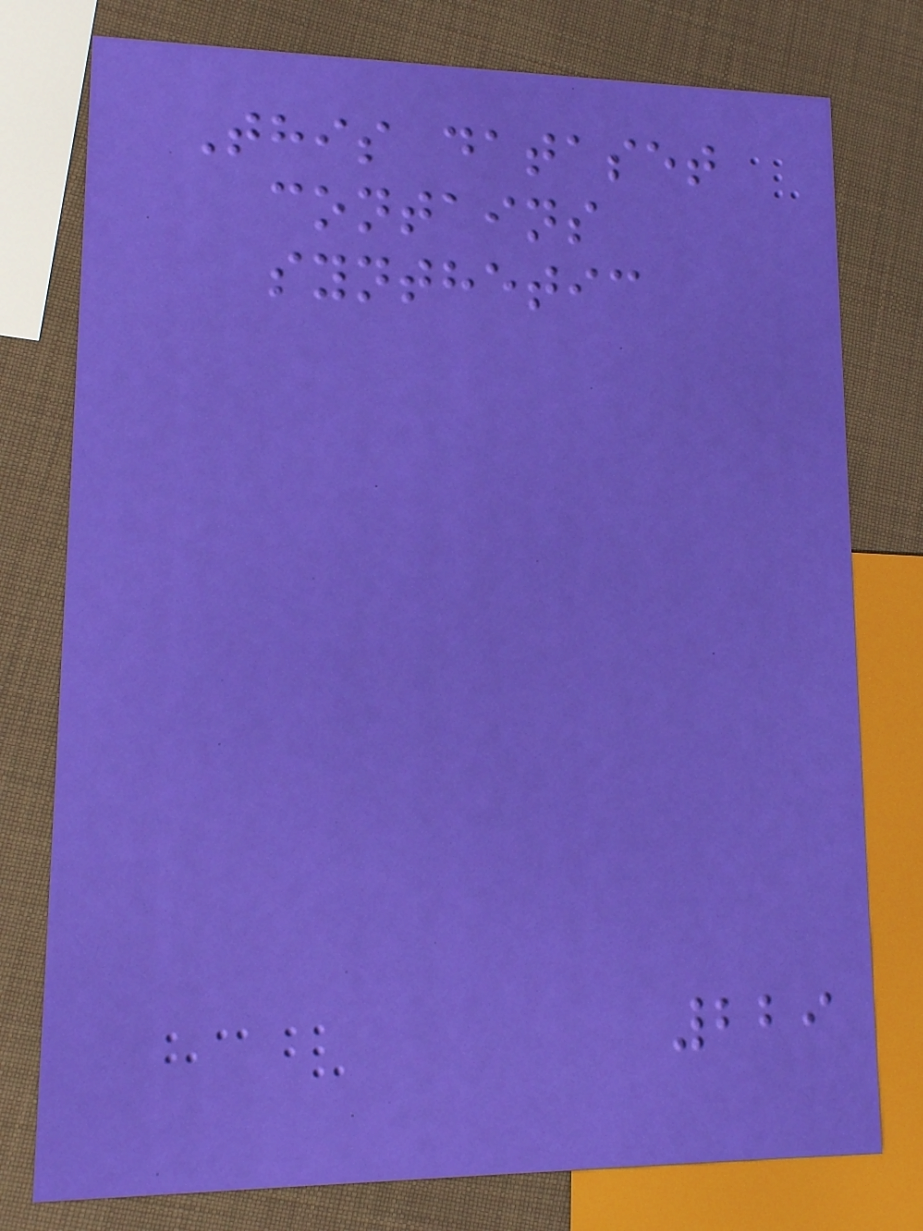This dataset
contains
synthetic
229
